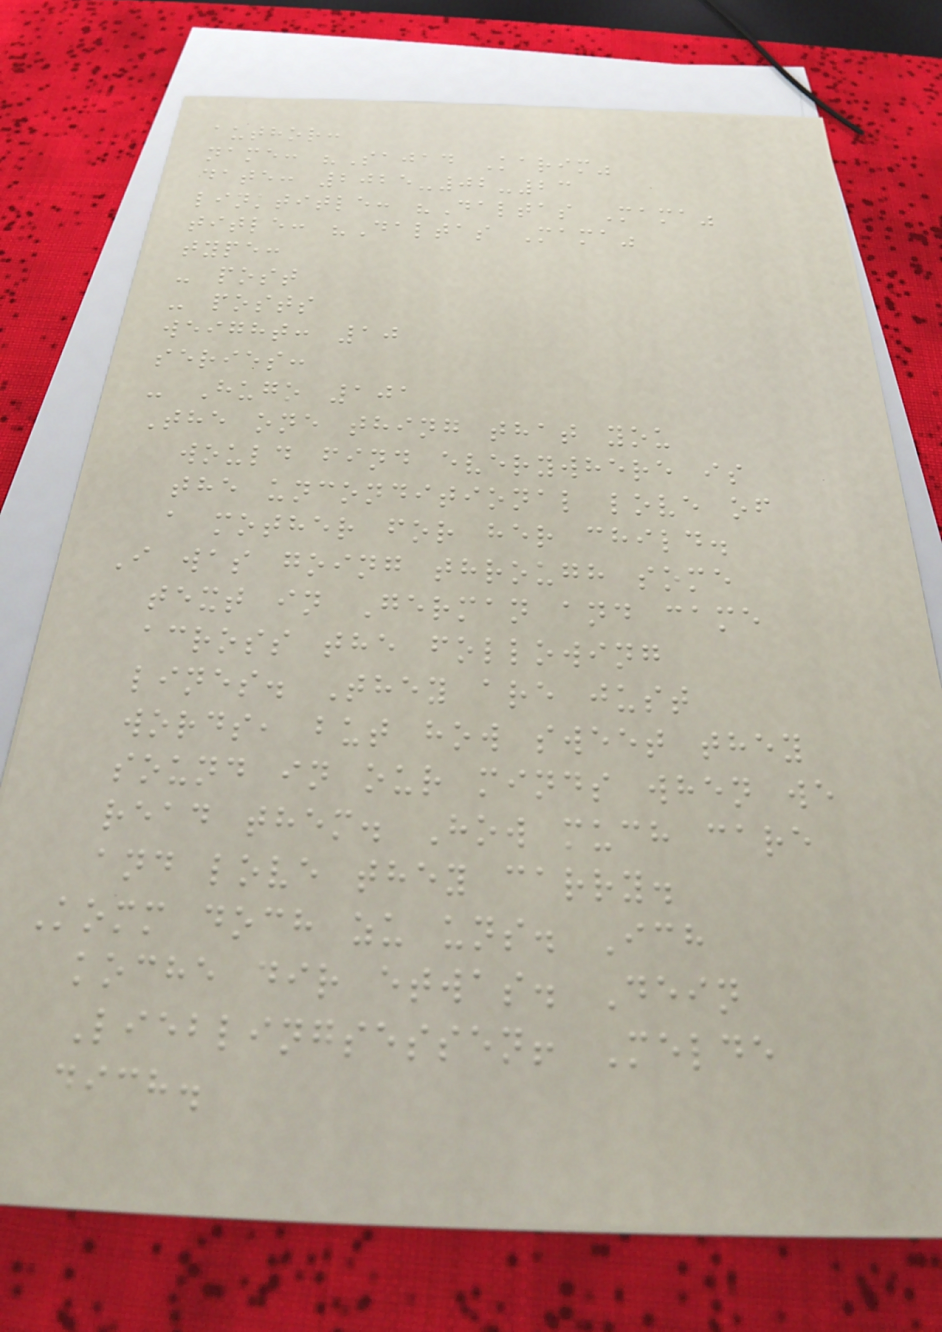author:
name: "Sajad Karim"
date: 2025-02-23
linktitle: "Daltas Mama"
title: "Daltas Mama"
type:
- post
- posts
weight: 10
series:
- Hugo 101
The one thing that you
would find everywhere is
the unconditional love of
a mother for her child.
I was going through some
text in German and came
across the following
lines. They are just
words, but how sweet they
sound in our minds when we
read them. How much care
and love they carry.
Komm doch zu uns. Ich
koche dir etwas. Dein
Lieblingsessen! Melde
dich.
